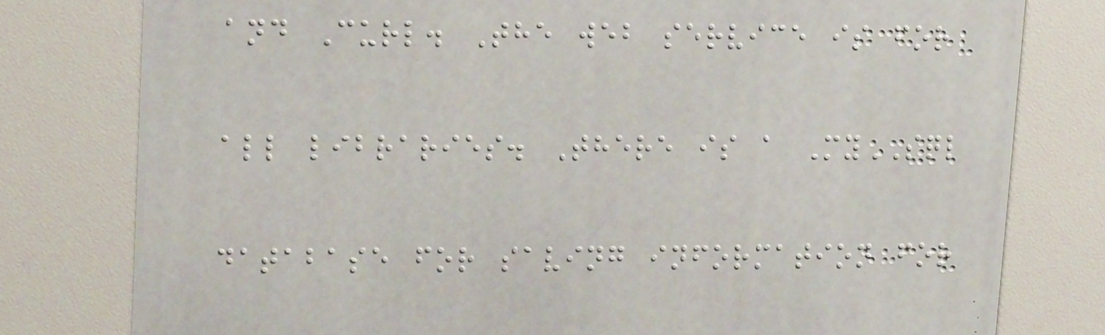and Curl. The web service is for
all libraries. There is a MySQL
database for saving information for
